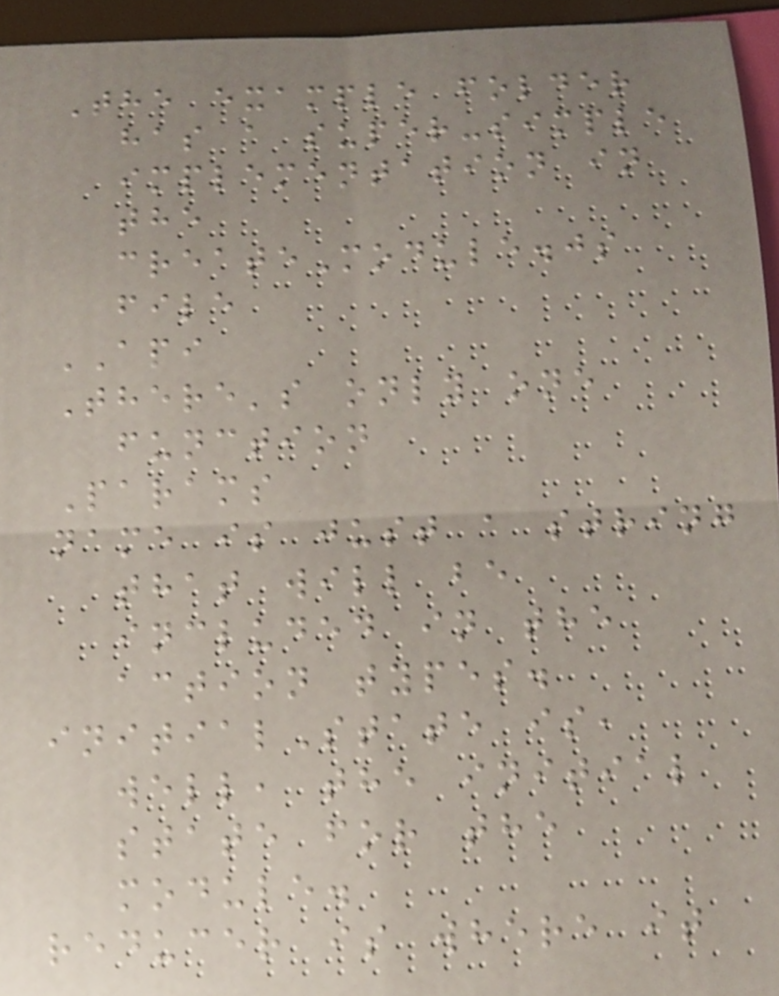The example folder
has a super-simple
implementation in
the
createModule.js
file
API
There's only one
function
Params
name is just a string
that will be
included in the
action types.
initialState is,
well, the initial
state for the
module.
reducer is where it
